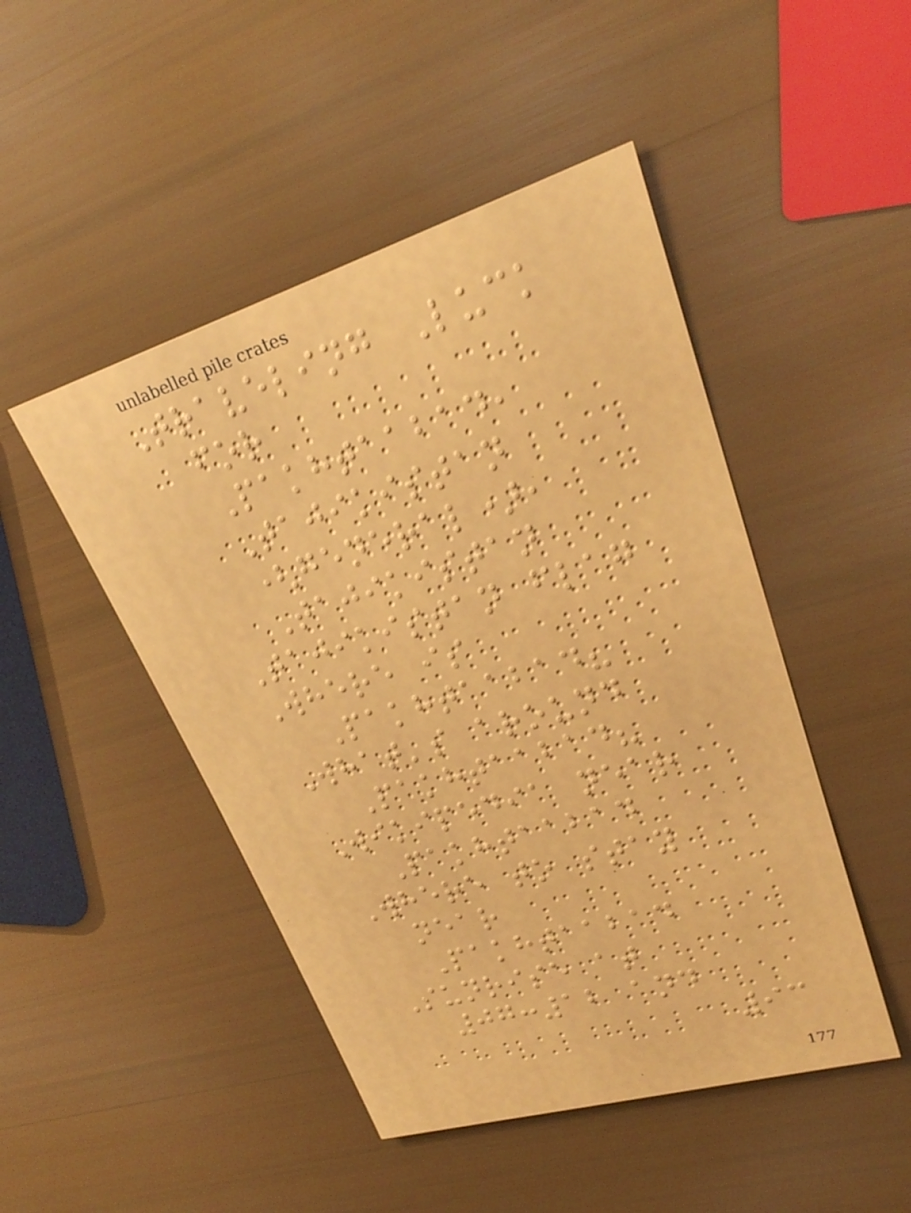Traveling Luck
for
Pakhtaabad,
Tajikistan
(general),
Tajikistan
Tajikistan flag
Where is
Pakhtaabad?
What's around
Pakhtaabad?
Wikipedia near
Pakhtaabad
Where to stay
near
Pakhtaabad
Sunrise at
07:12 and
93
